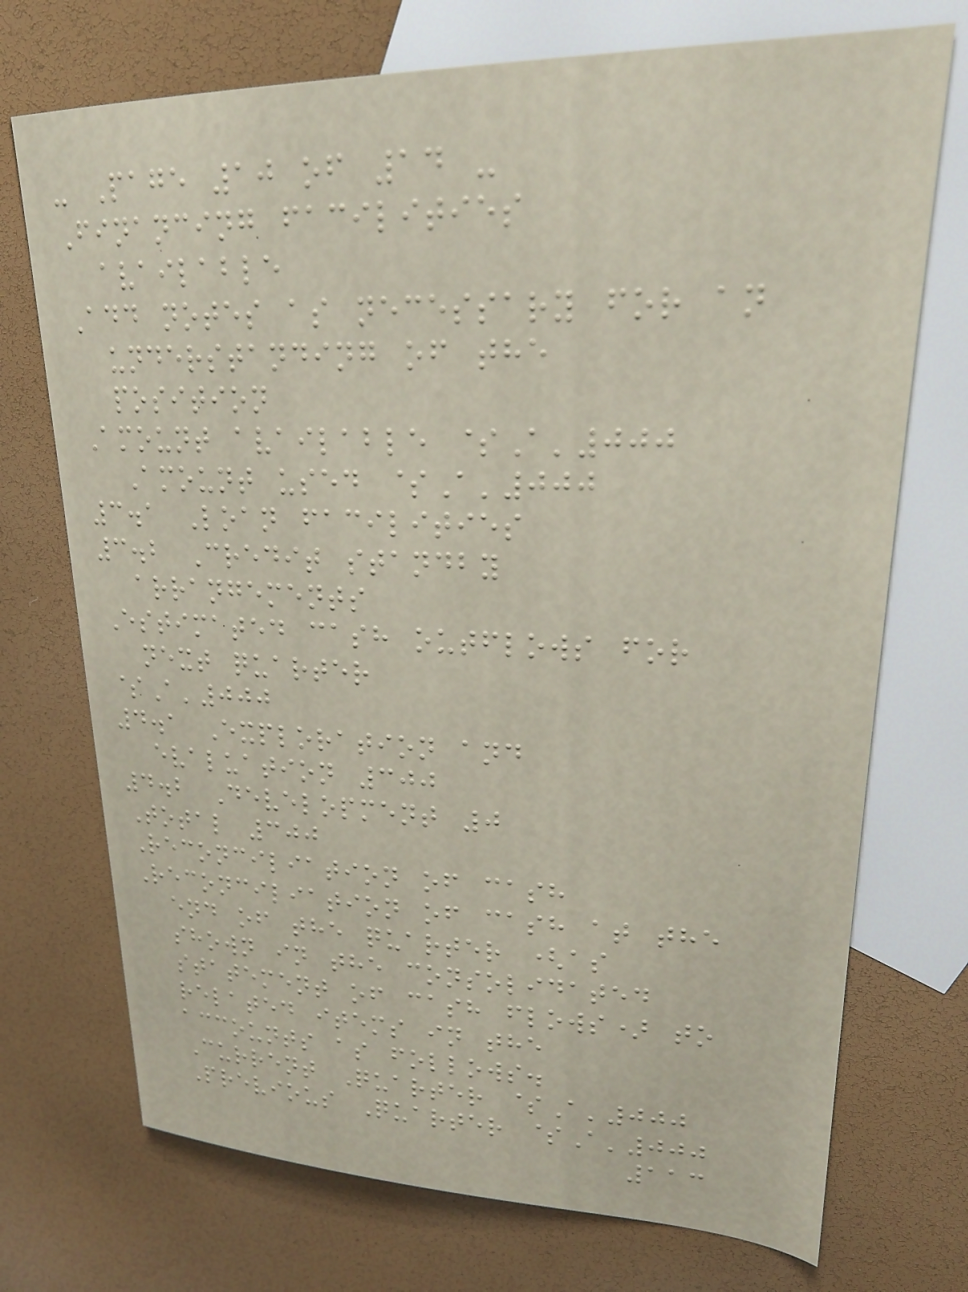- Page 10 of 14 -
Financing facilities
available
Add notes as necessary for an
understanding of the
position
Amount available $A'000
Amount used $A'000
3.1 Loan facilities
3.2 Credit standby
arrangements
Estimated cash outflows for
next quarter
$A'000
4.1 Exploration and
evaluation 300
4.2 Development 0
Total 300
Reconciliation of cash
Reconciliation of cash at the
end of the quarter (as
shown in the consolidated
statement of cash flows) to
related items in the
accounts as follows.
Current Quarter $A'000
Previous Quarter $A'000
113
